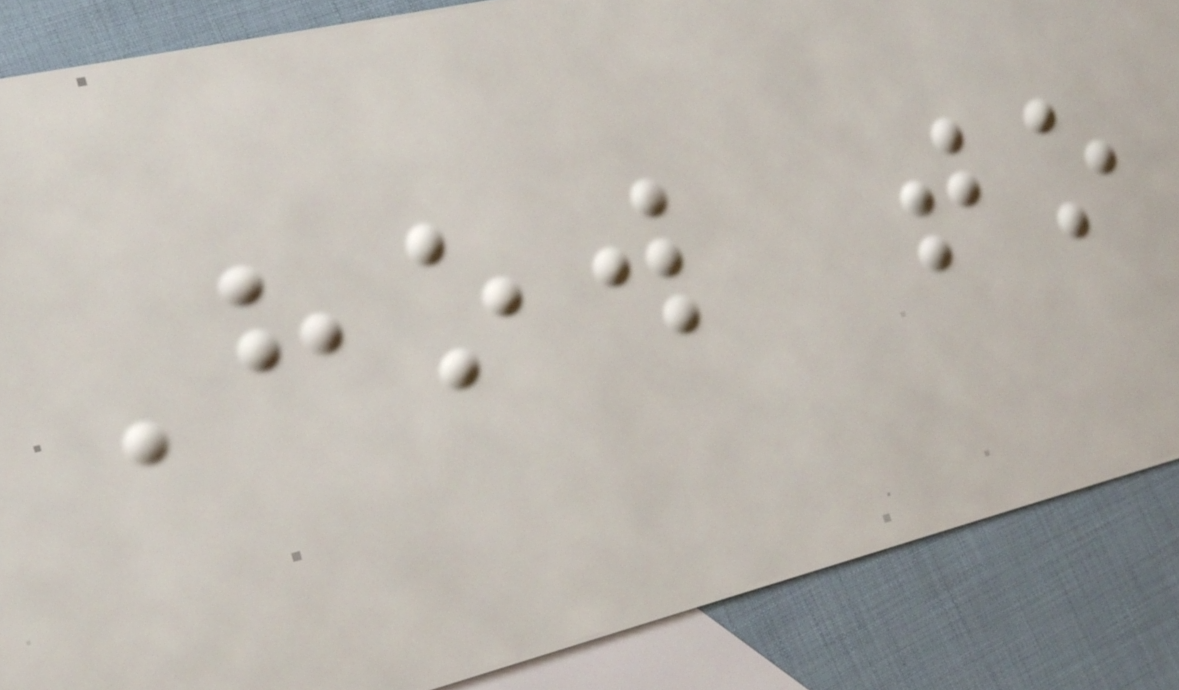How to
